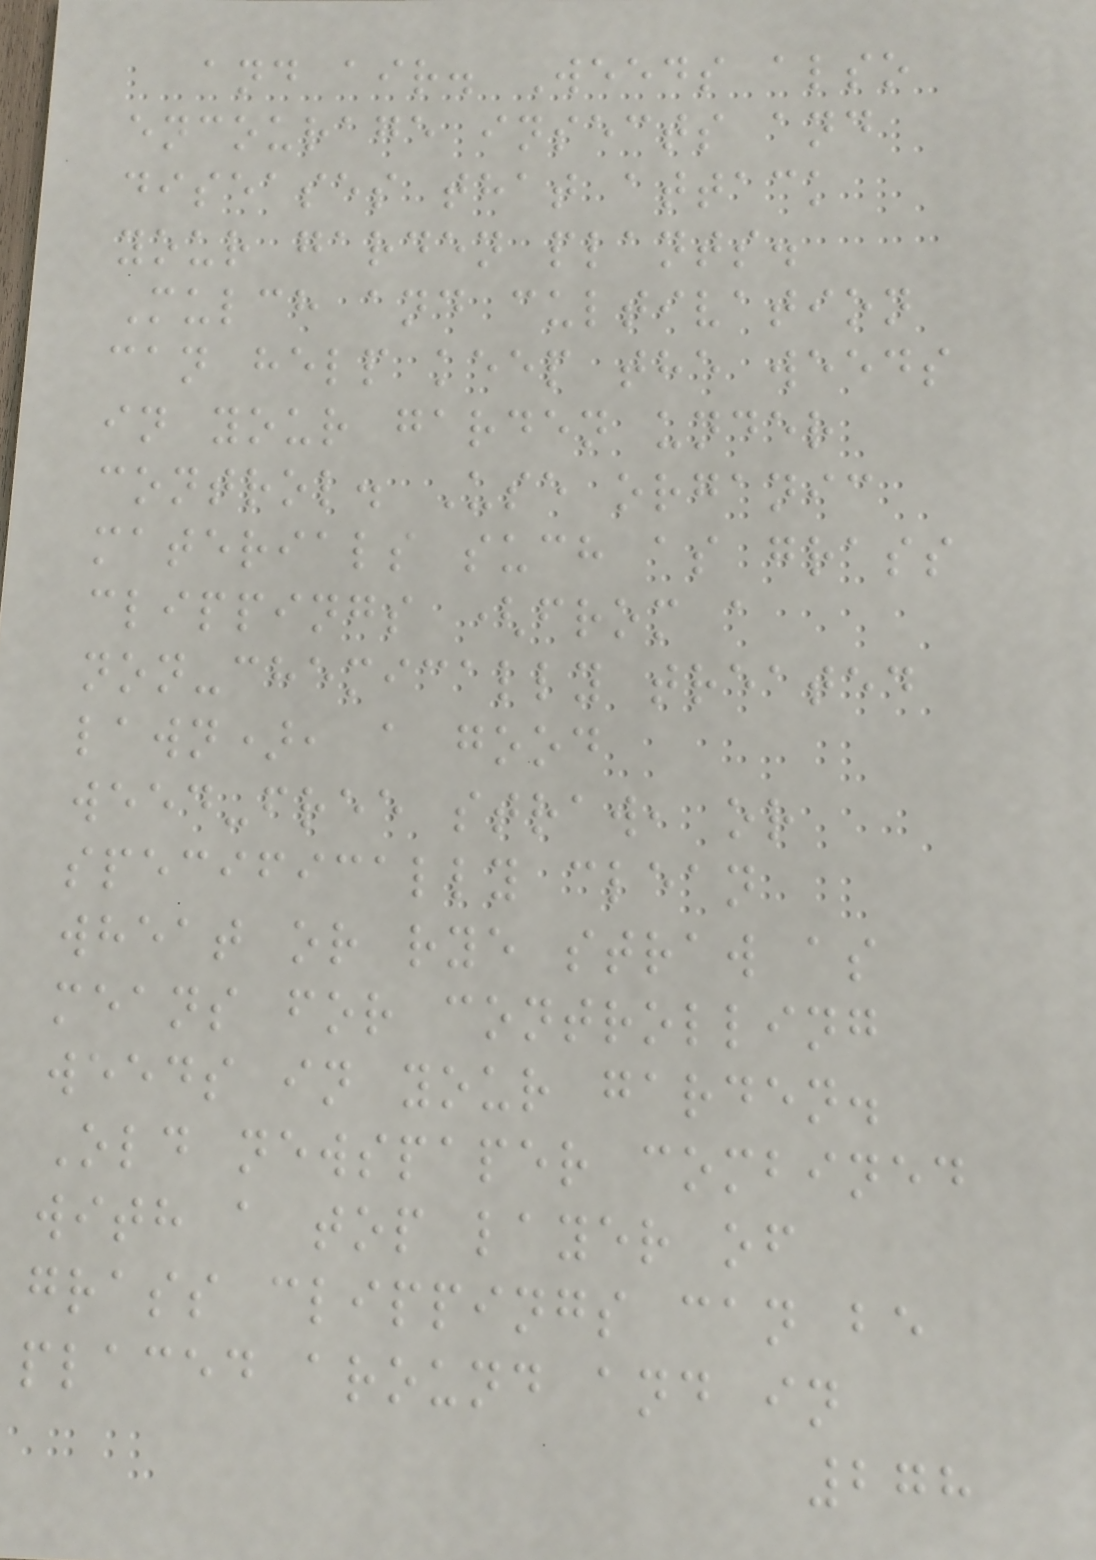and air. Weeds also
encourage insects and
diseases that attack
your garden plants.
Mulch and cultivation
can help keep the weeds
in your garden under
control. Use organic
materials such as grass
clippings (from a
non-chemically treated
lawn), a good
weed-free straw, or
specifically clean
wheat or rye straw as
means for controlling
weeds in your garden.
Old newspaper combined
with a top layer of
grass clippings can be
placed around and in
278
